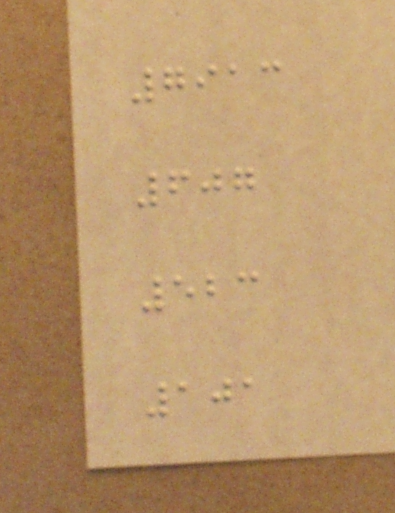7913
607
523
101
